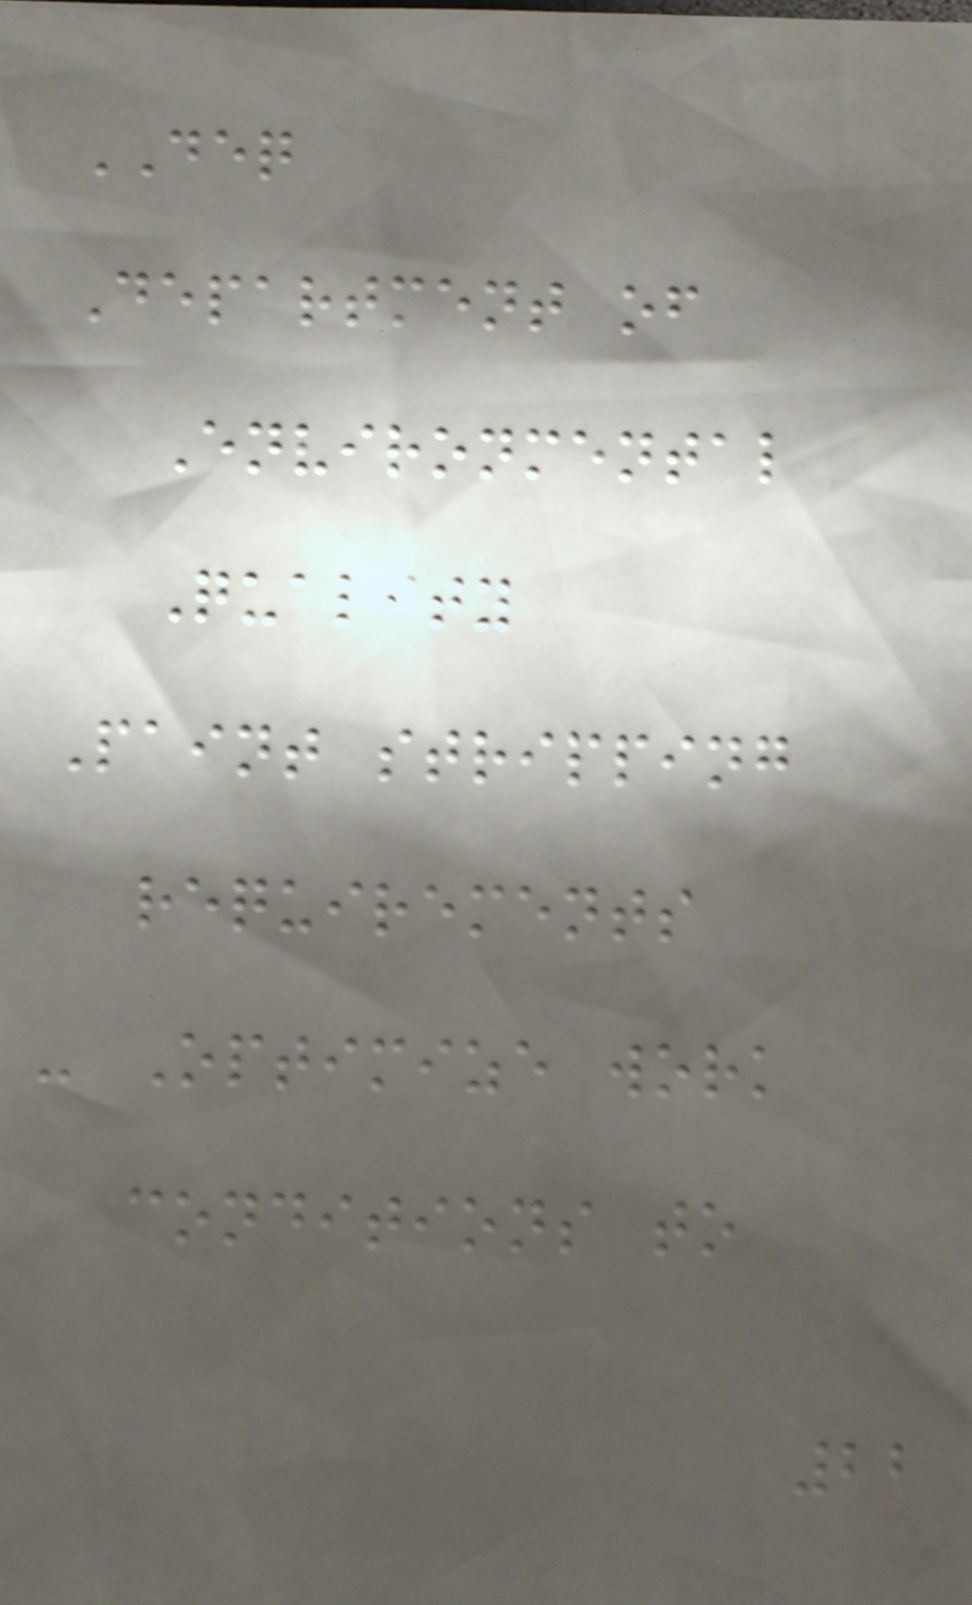DEQ
Department of
Environmental
Quality
Paint stripping
requirements
- Optimize work
conditions to
22
